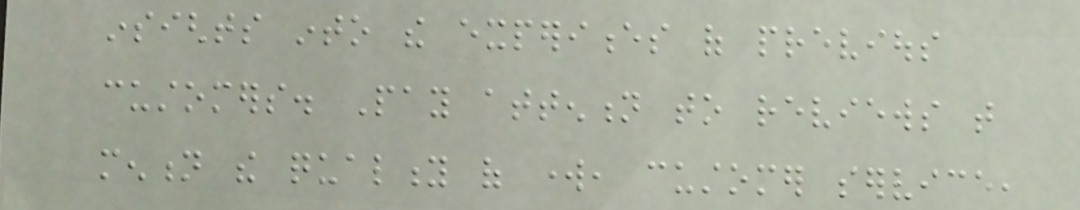insights into the experiences of previous
customers. Pay attention to reviews that
mention the quality of work, customer service,
